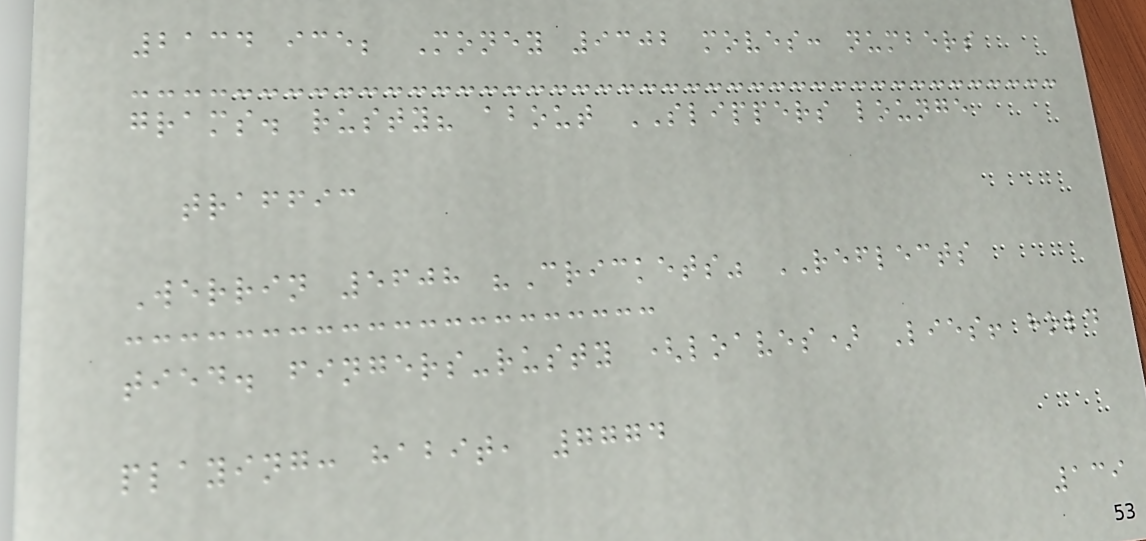2134 ice; Money 9302 moves: numbers
grams. rusty? about SLIPPERS lounge
traffic
Werrin 5608 "Crickets" REFLECTS
tied. fingers-rusty (loaves) Lies! hold
playing: habit, 7774
139
